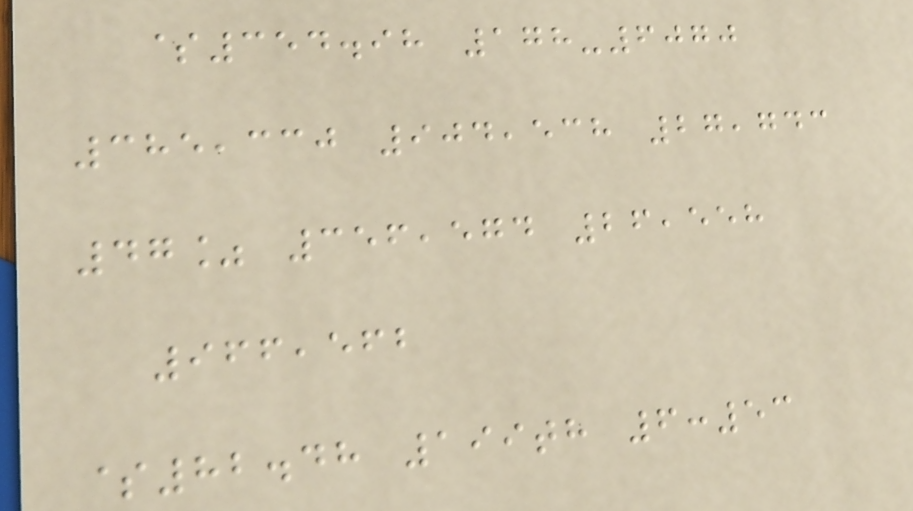$354.98 178-6070
385,330 904,538 27,743
47% 356,574 26,558
966,562
$82.48 199th 6:53
